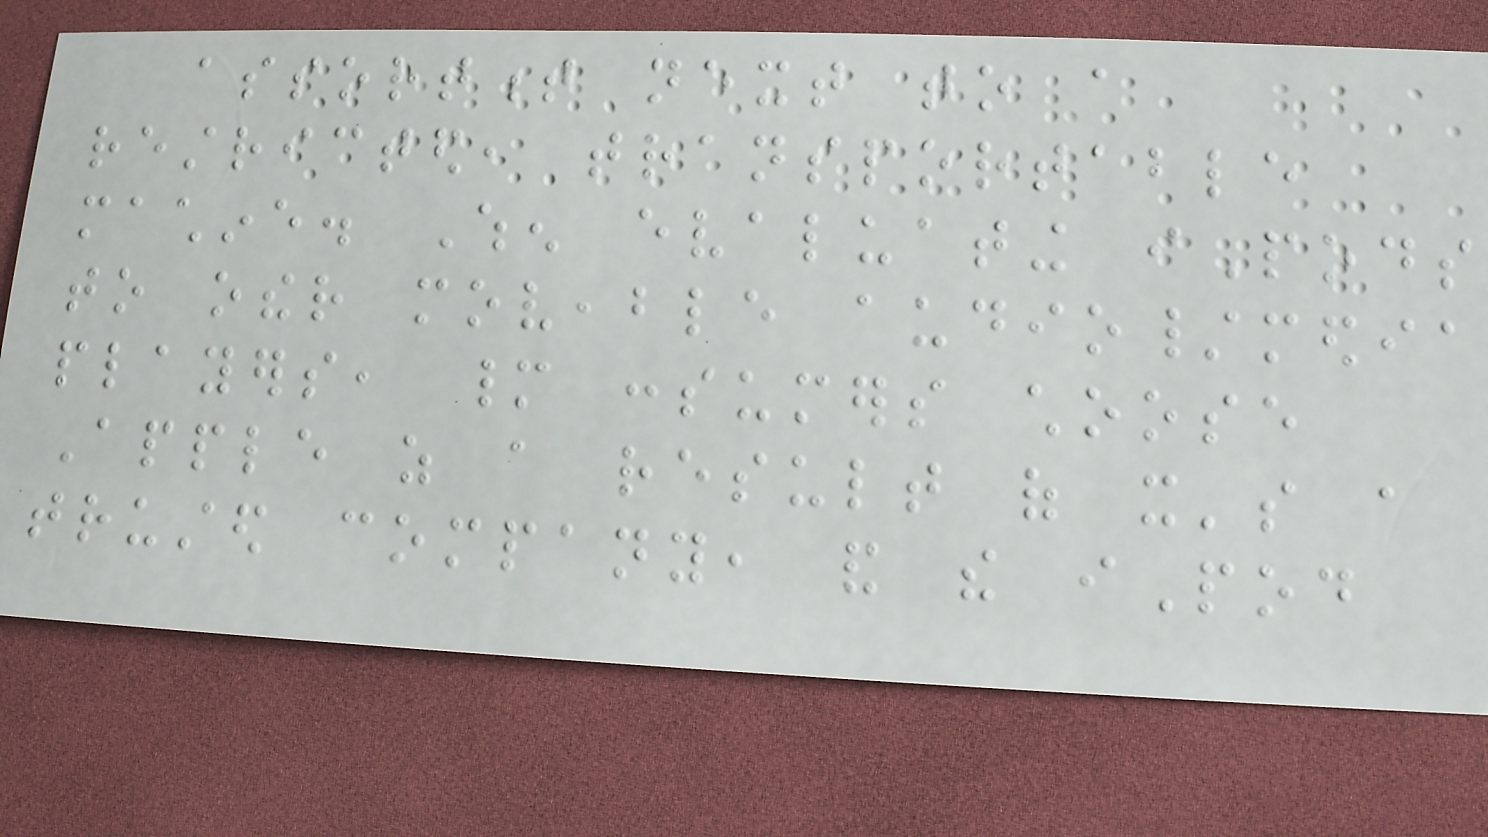assortment next to a
restricted, transportable
machine. When evaluating iPods
to other moveable audio/media
players, many consumers choose
Apple as a result of it's a
trusted company, and the iPod
